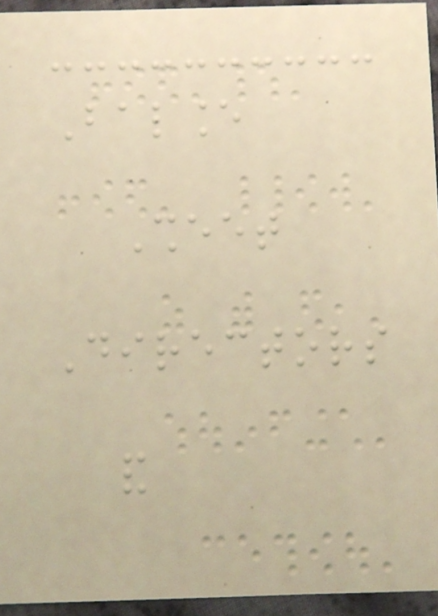Balance
Sheet
Directors
and
